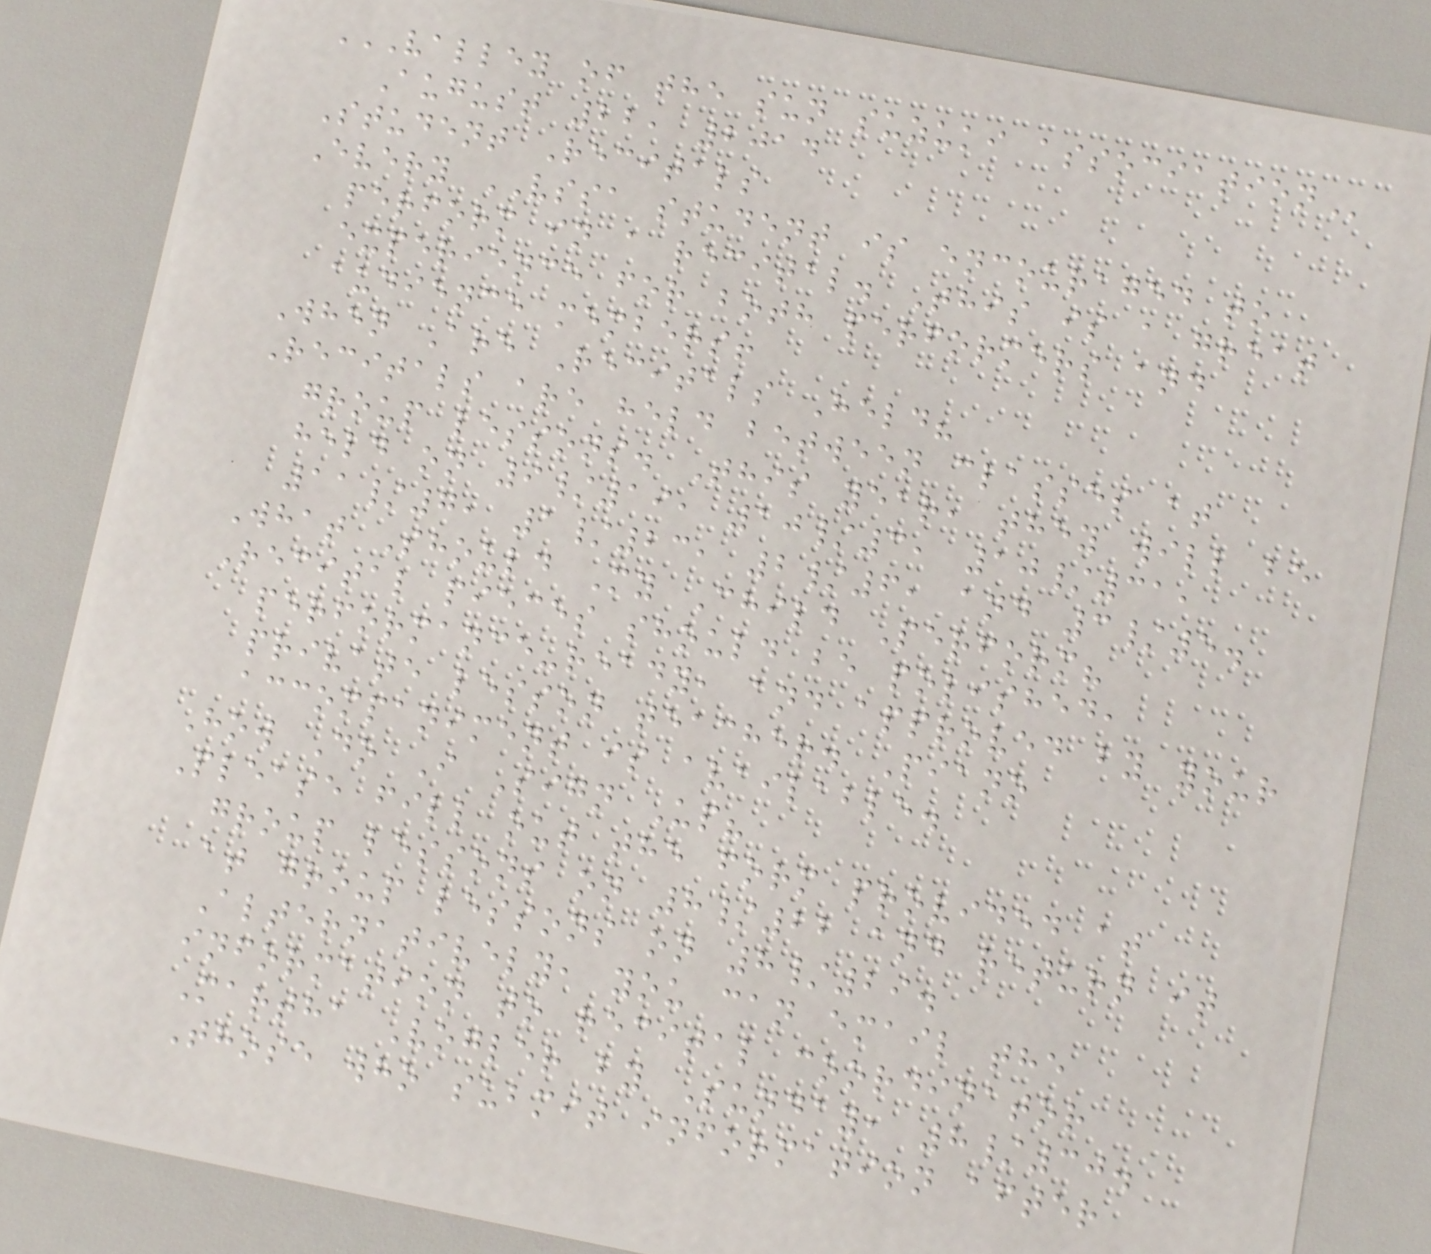VALLEY OF THE SUN SUZUKI ASSOCIATION
August 22, 2014
Student Recitals
Every VSSA student is encouraged to
perform in a recital. This is a great
experience for both performers and
audience members!
When Are Recitals Held?
Recitals are held between classes at
group lessons. This year, they will be
held on 9/19, 10/3, 10/31,
11/7, 1/23, 2/6, and 3/5.
What Should My Child Perform?
Recital pieces should be polished,
performance-ready, and approved by your
private lesson teacher. Piano
accompaniment is available.
How Do I Sign Up?
Please fill out the form provided at
group lessons on 8/22 and return it
at group lessons on 8/29.
Alternatively, you can email the
information to recital coordinator
Martha Vogler by Sunday, 8/30.
Those who submit information after
